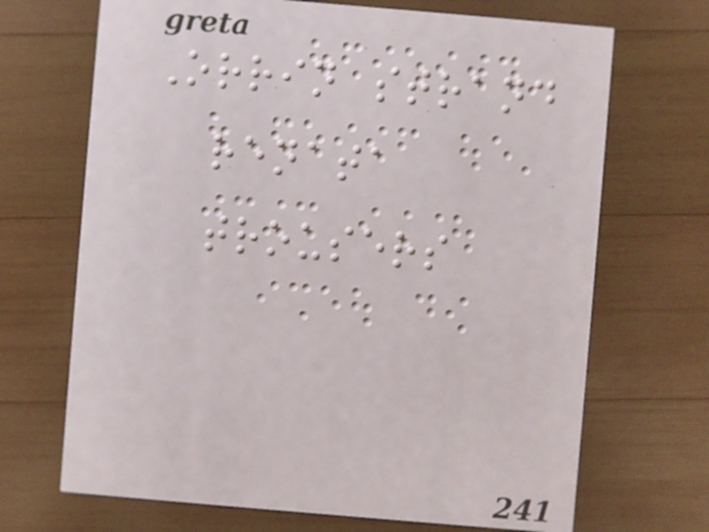Orrin strand
renata
trousers
